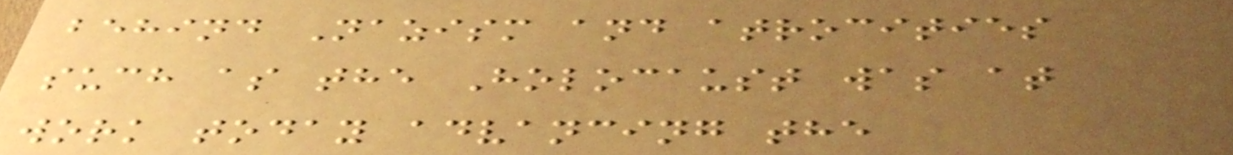behind Nazism and atrocities
such as the Holocaust was at
work today advancing the
